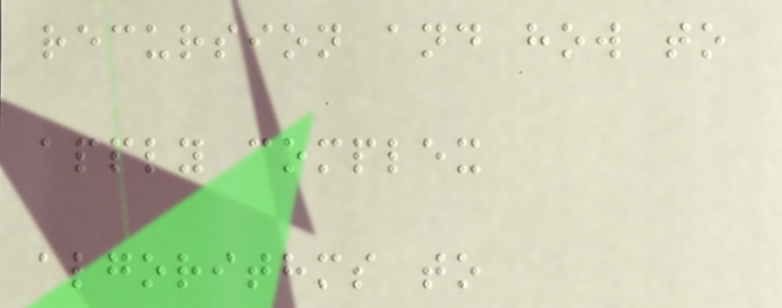recursion and how to
apply complex
algorithms to
